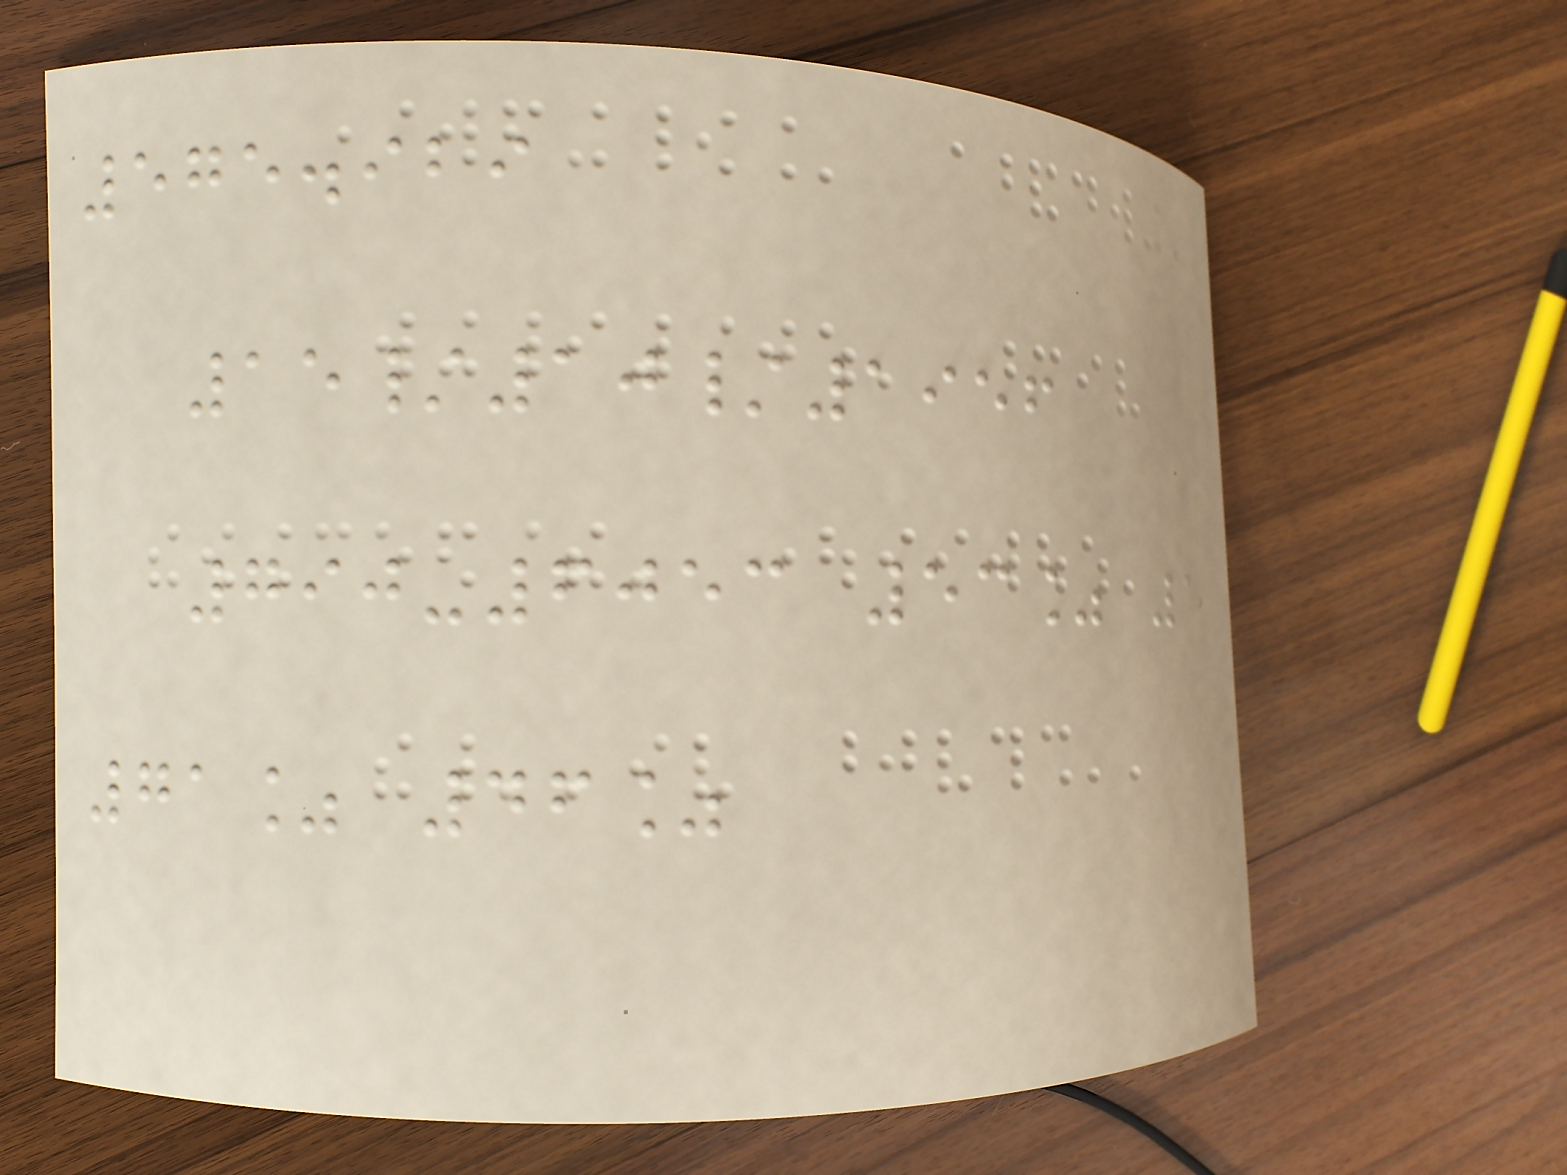575.929
15/10/1956
790-6053 53% 5
71% 46%
